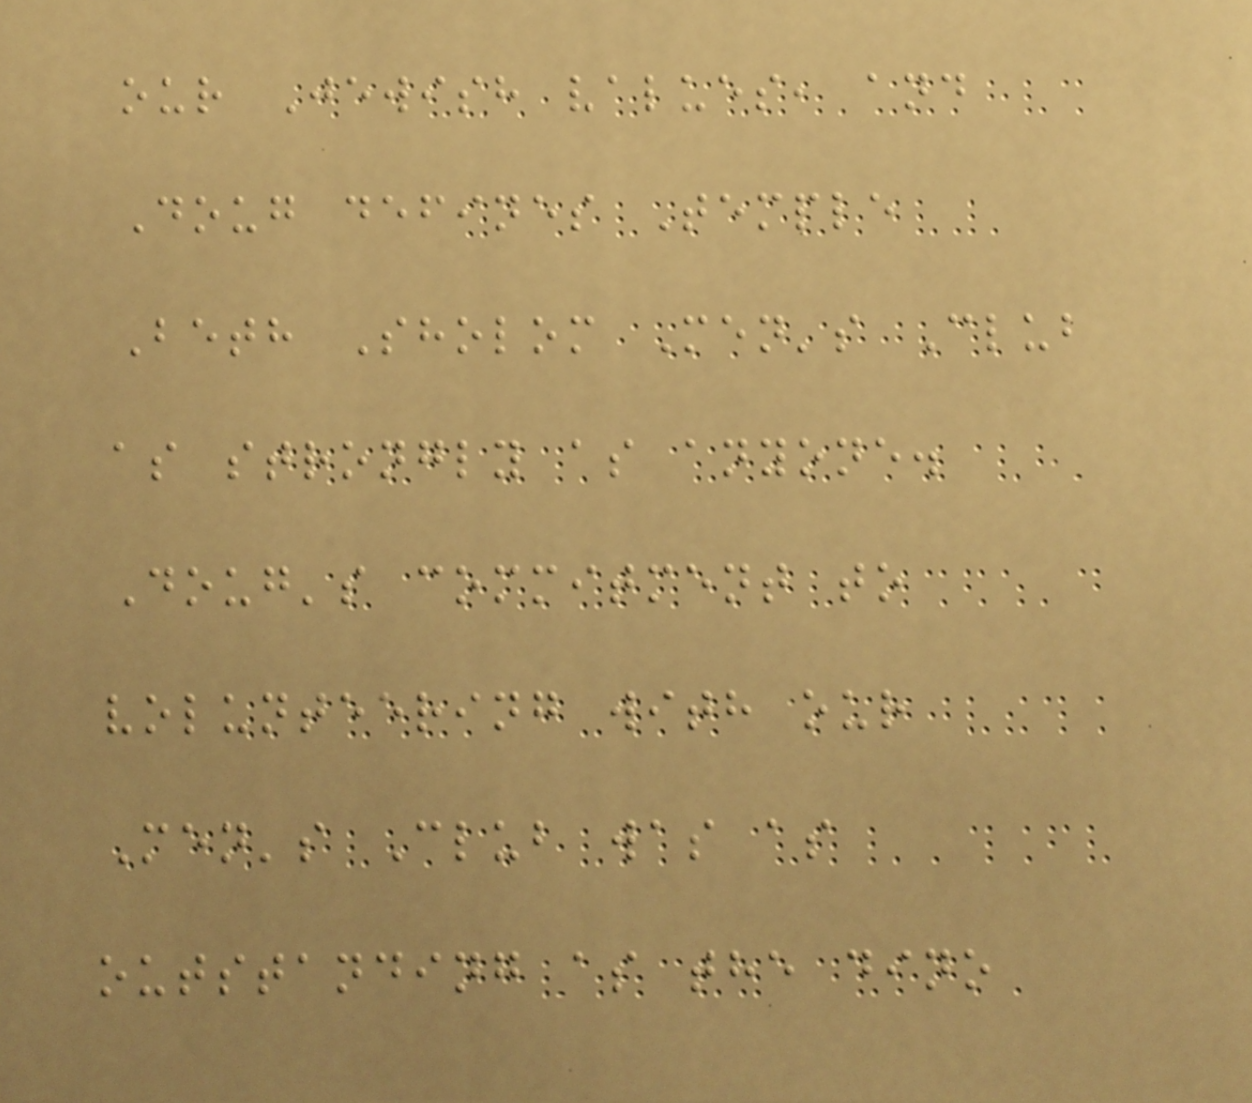our Jewish values, and
Doug defines Temple
Beth Sholom Men's Club
as strongly as anyone.
Doug's commitment to
volunteering with our
Men's Club was as
outstanding as the dino
